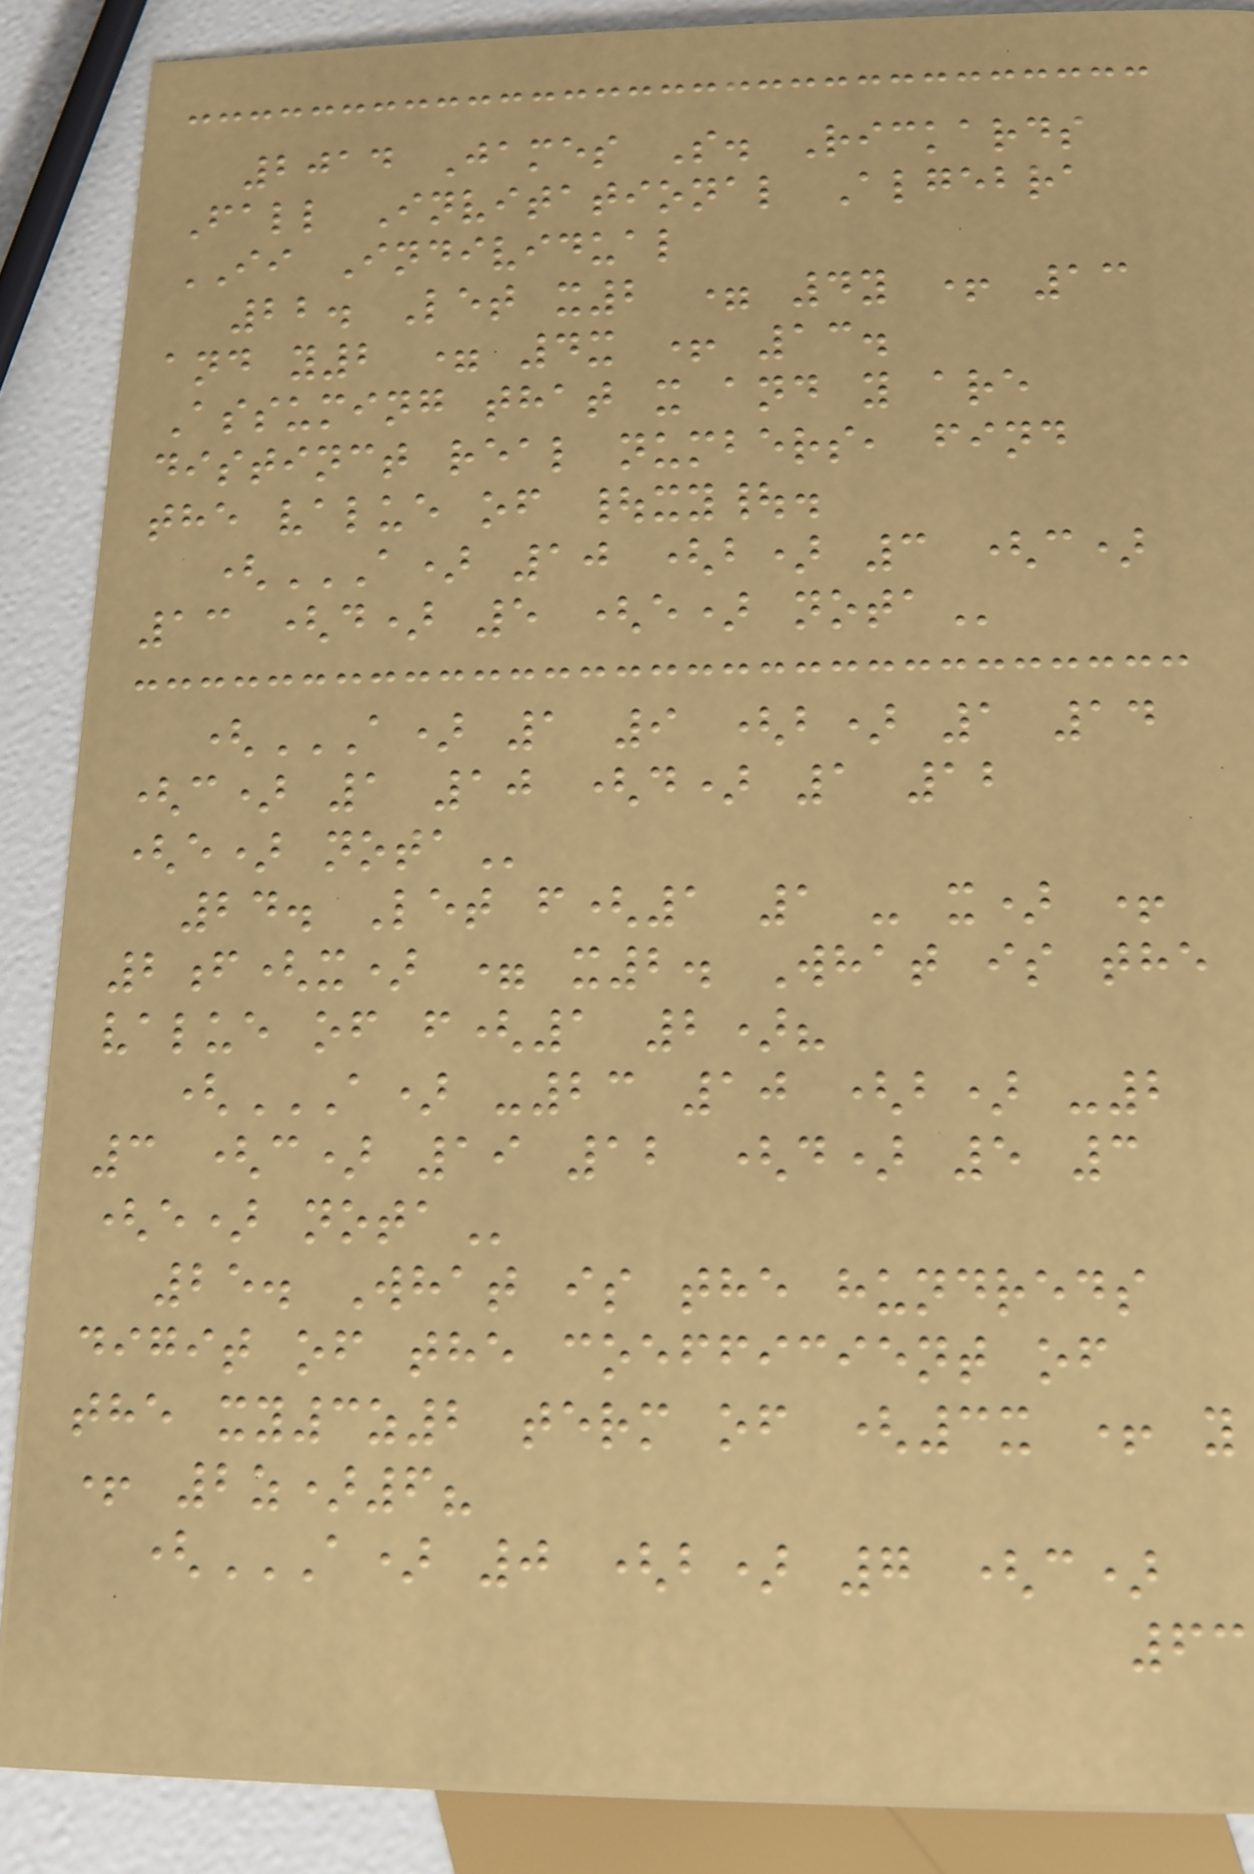2014 James S. Rickards
Fall Invitational Algebra
II Individual
22. Let x2 = 4y + 13
and y2 = 4x + 13.
Assuming that x and y are
distinct real numbers, find
the value of |xy|.
(A) 10 (B) 3 (C)
13 (D) 5 (E) NOTA
(A) 1 9 (B) 1 14
(C) 1 10 (D) 1 12
(E) NOTA
24. Let f(1 1 - x) +
2f(x) = x2. What is the
value of f(1 2)?
(A) -23 10 (B) -2
3 (C) 19 12 (D) 5 3
(E) NOTA
25. What is the hundreds
digit of the coefficient of
the xy3z2 term of (3x + y
+ 2z)6?
(A) 0 (B) 7 (C)
63
